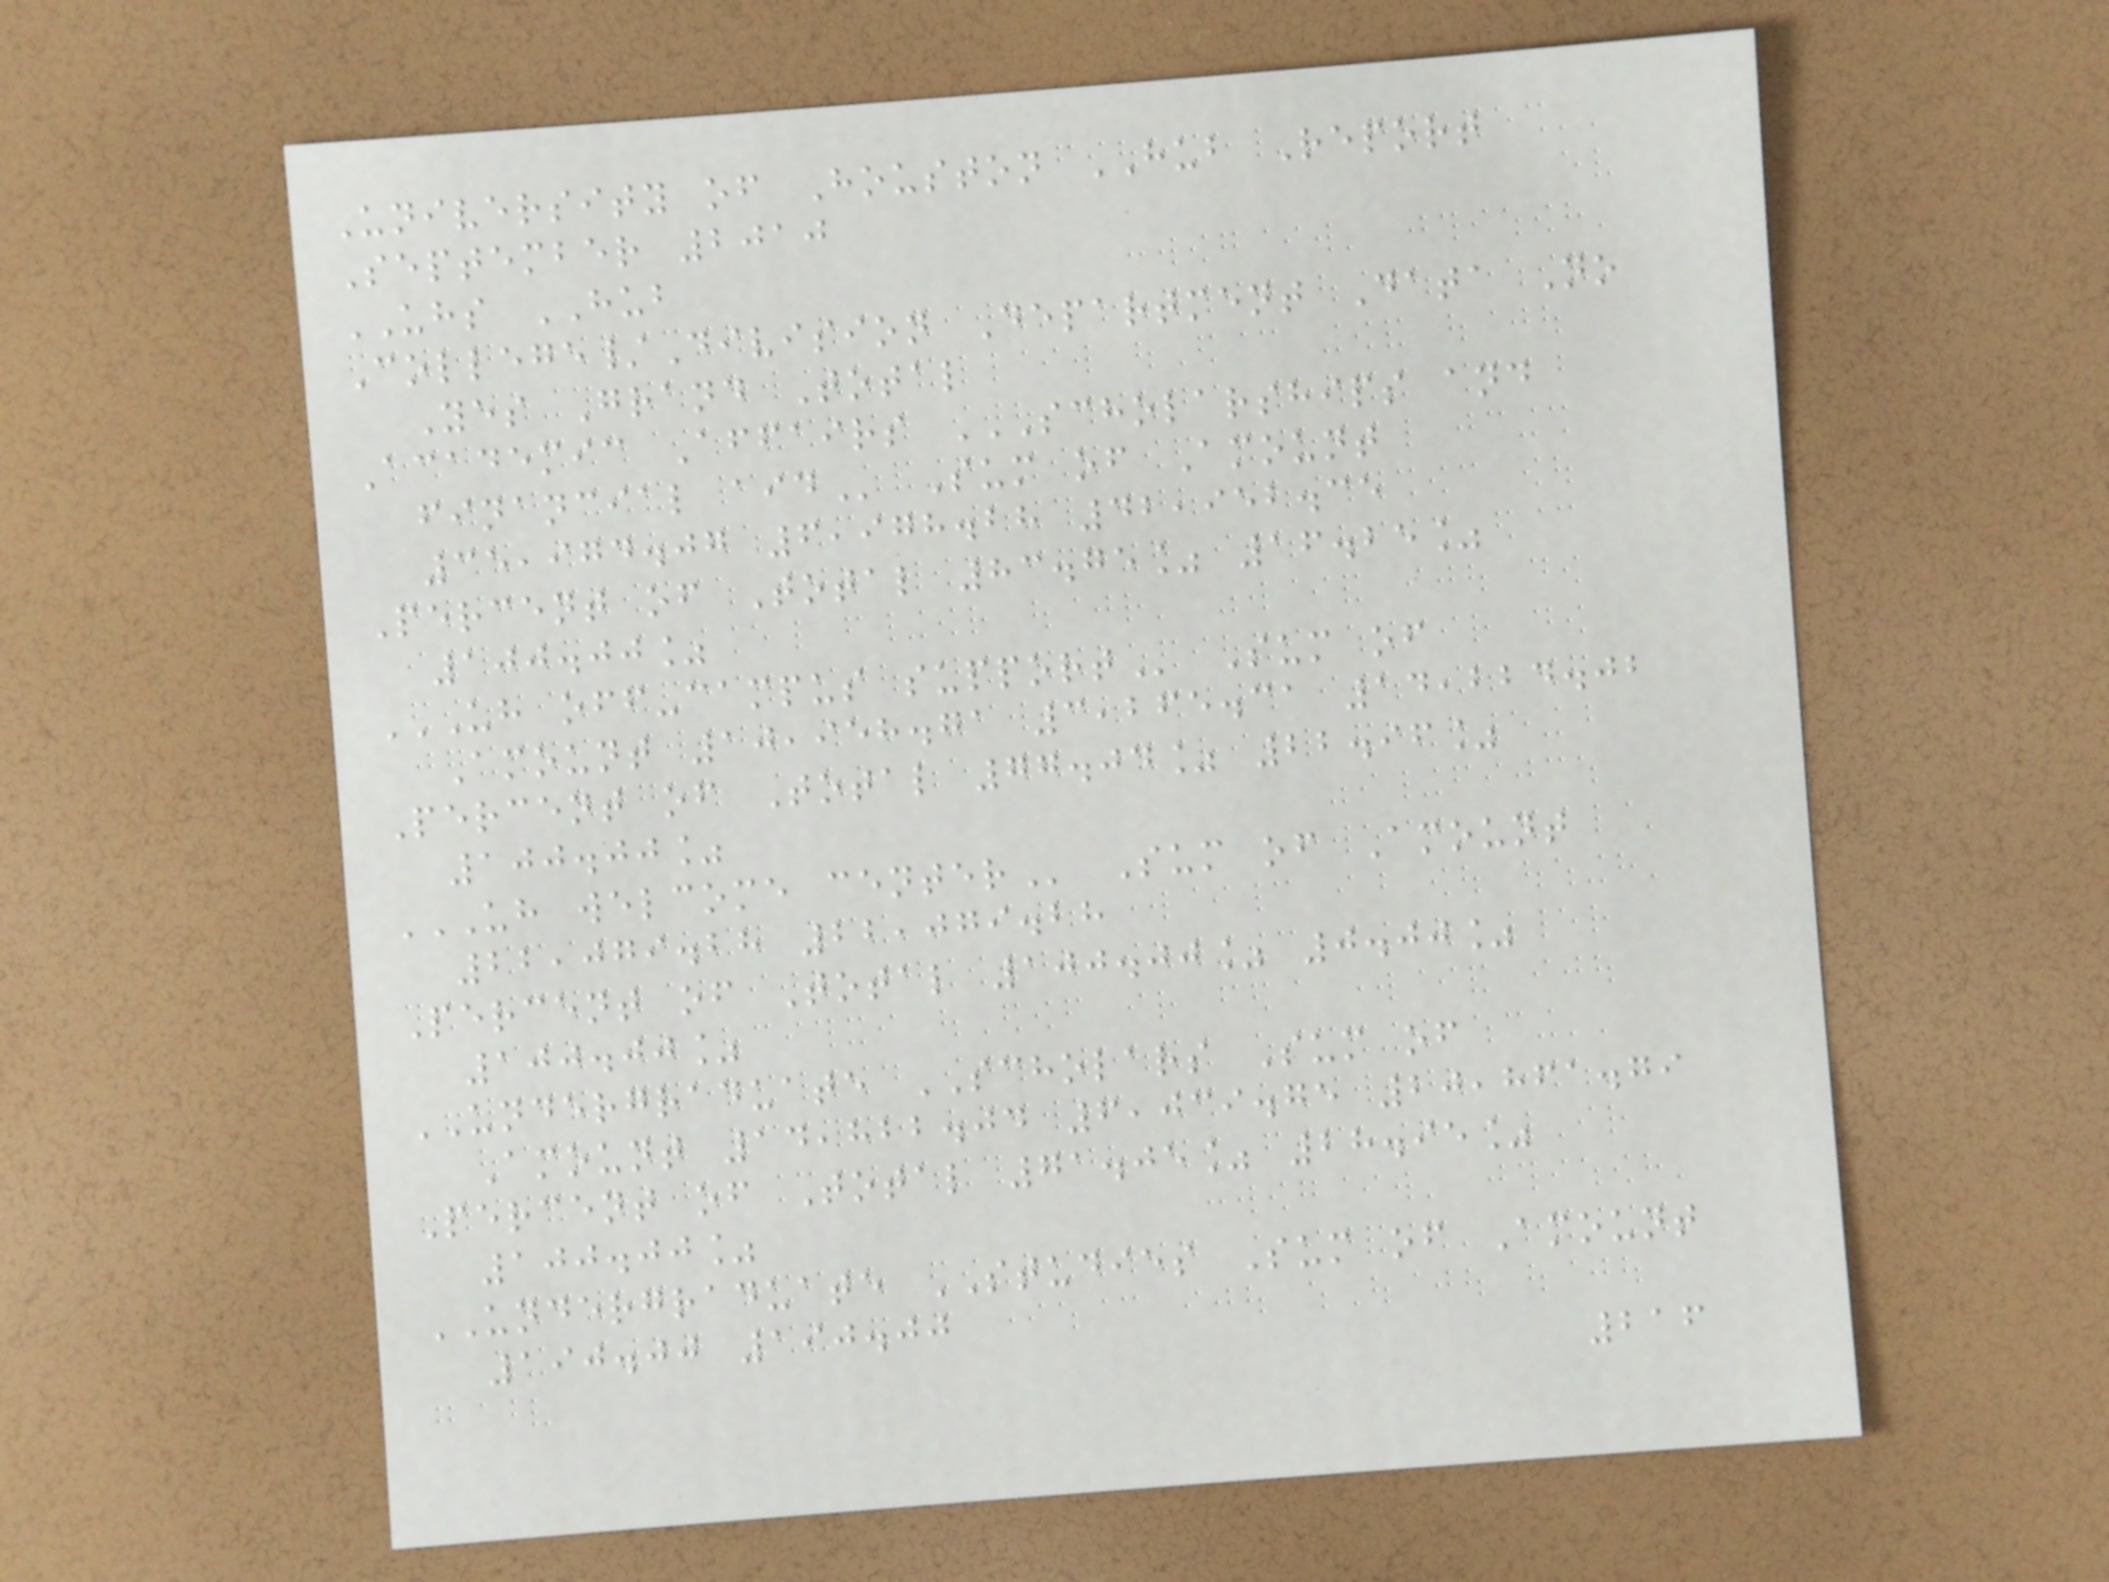University of Houston HUB Report
September 2010
UHS HUB
College/Division Department Data No
Yes Grand Total
Academic Affairs SCHOLARSHIPS AND
FINANCIAL AID Sum of Amount
35,974.07 6,978.28 42,952.35
Percent of Total 83.75% 16.25%
100.00%
UH OFF-CAMPUS SUPPORT Sum of
Amount 10,958.71 3,265.31 14,224.02
Percent of Total 77.04% 22.96%
100.00%
UH WELCOME CENTER Sum of Amount
22,079.28 22,079.28
Percent of Total 100.00% 0.00%
100.00%
UNDERGRADUATE SCHOLARS Sum of
Amount 14,822.04 6,039.75 20,861.79
Percent of Total 71.05% 28.95%
100.00%
UNDERGRADUATE STUDIES Sum of Amount
190.00 190.00
216
